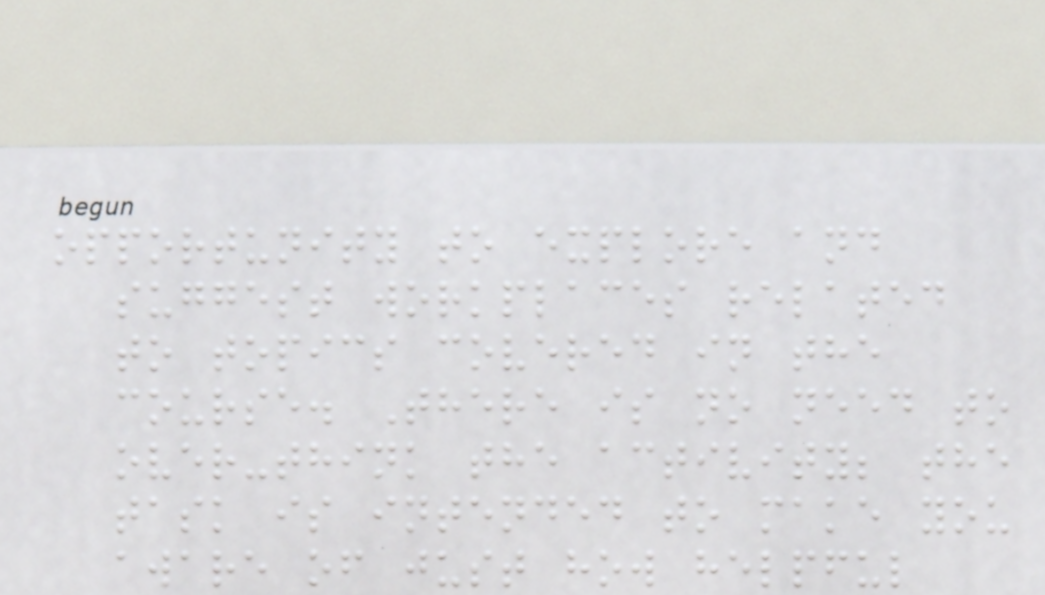opportunity to explore and
suggest workplaces related
to topics covered in the
course. There is no need to
over-think the activity; the
task is intended to make you
aware of just how helpful
